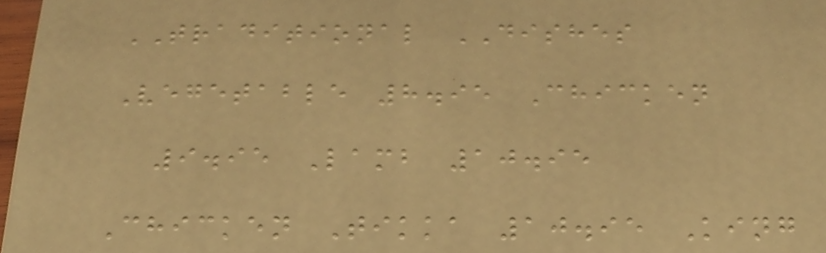TRADITIONAL DISHES
Vegetable 8.95 Chicken
9.95 Lamb 10.95
Chicken Tikka 10.95 King
